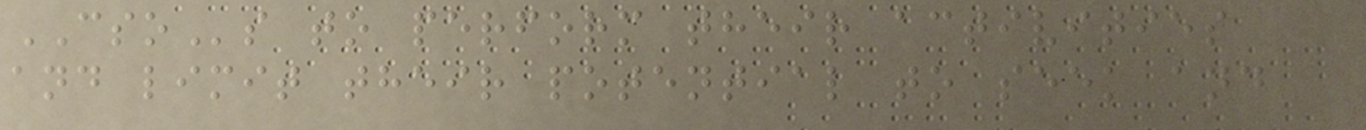CSOs to perform their activities
and limit their potential to seek and
